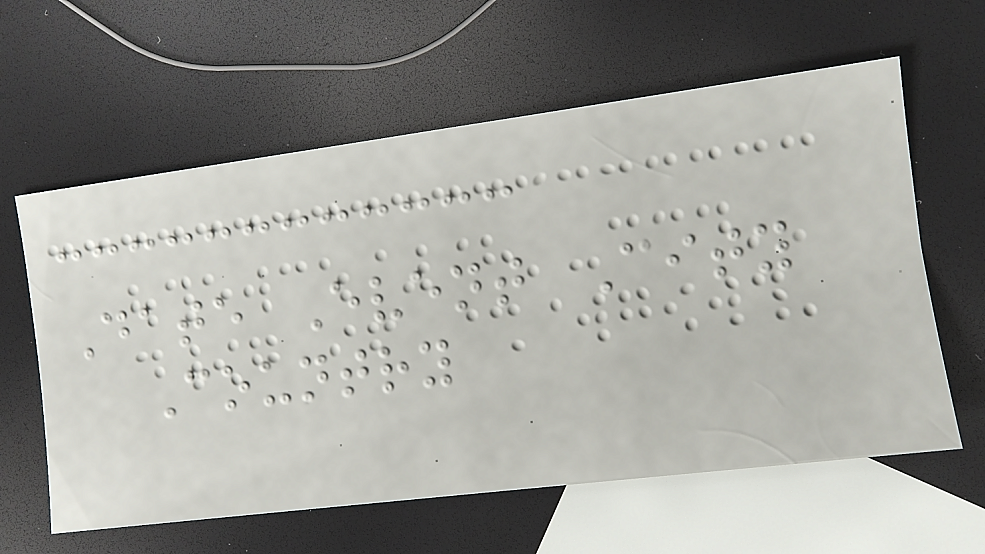Date Event City
Country
